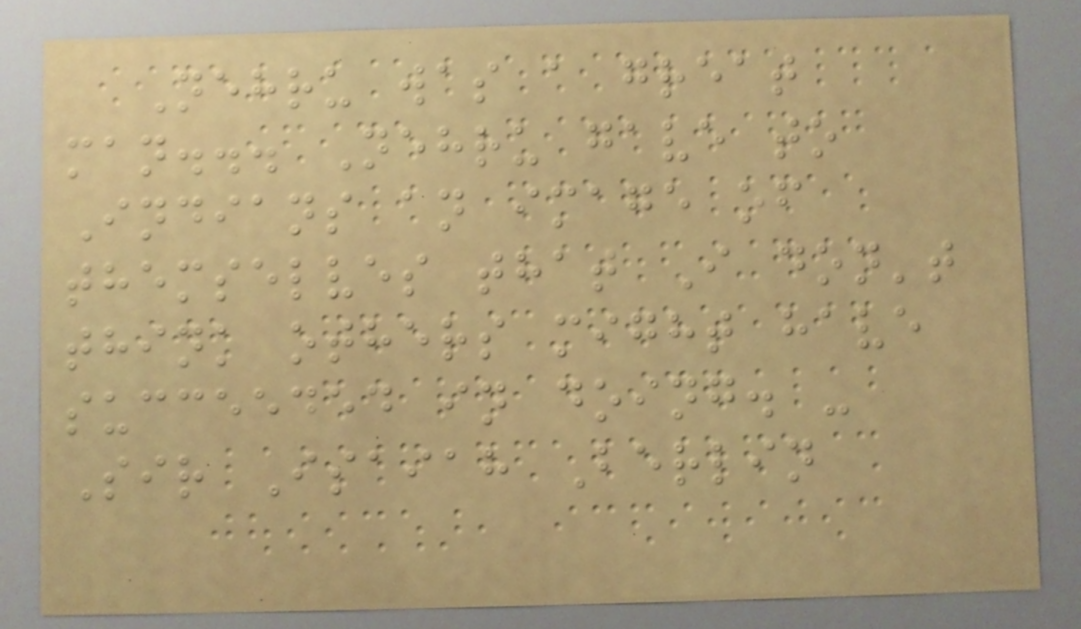Nehru was a great
man... Nehru gave to
Indians an image of
themselves that I don't
think others might have
succeeded in doing. -
Sir Isaiah Berlin
